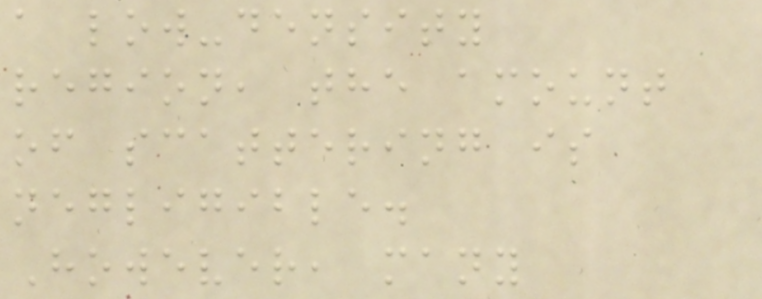a low-density
region, the amount
of scattering is
negligible.
However, many
